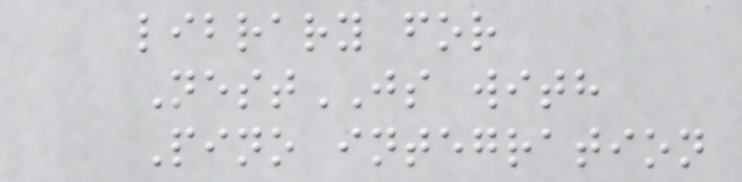library for
NestJS with
Pino integration
